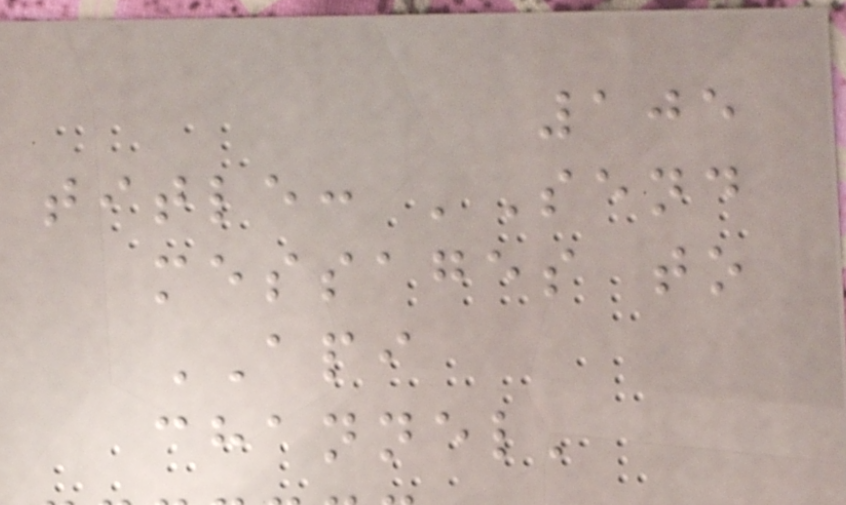105
title: 'Send
messages to
API
channel'
